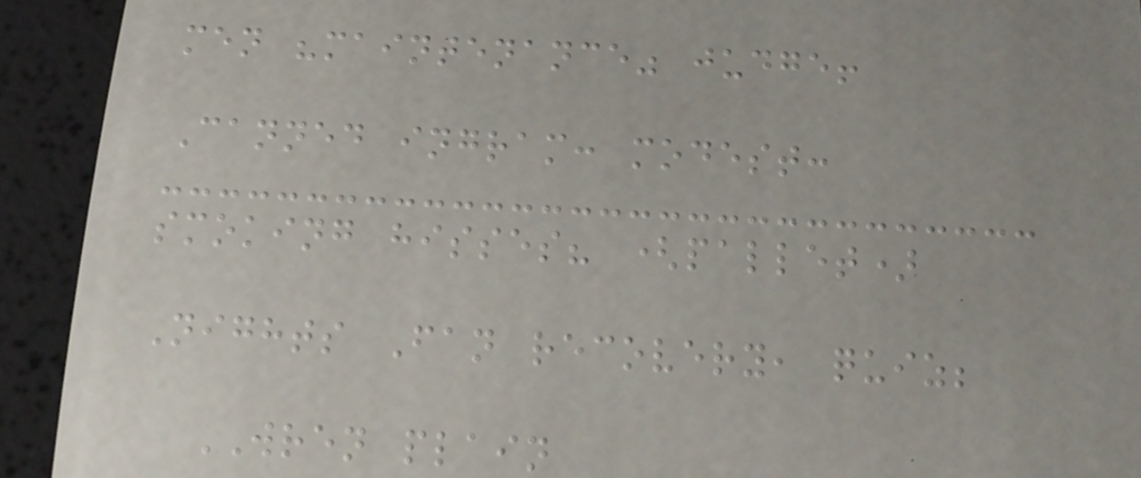men "maintenance" judge!
Canned ingram: modest:
smoking hisses? (pallet)
Nights Fan recovery, quiz;
WREN plain
